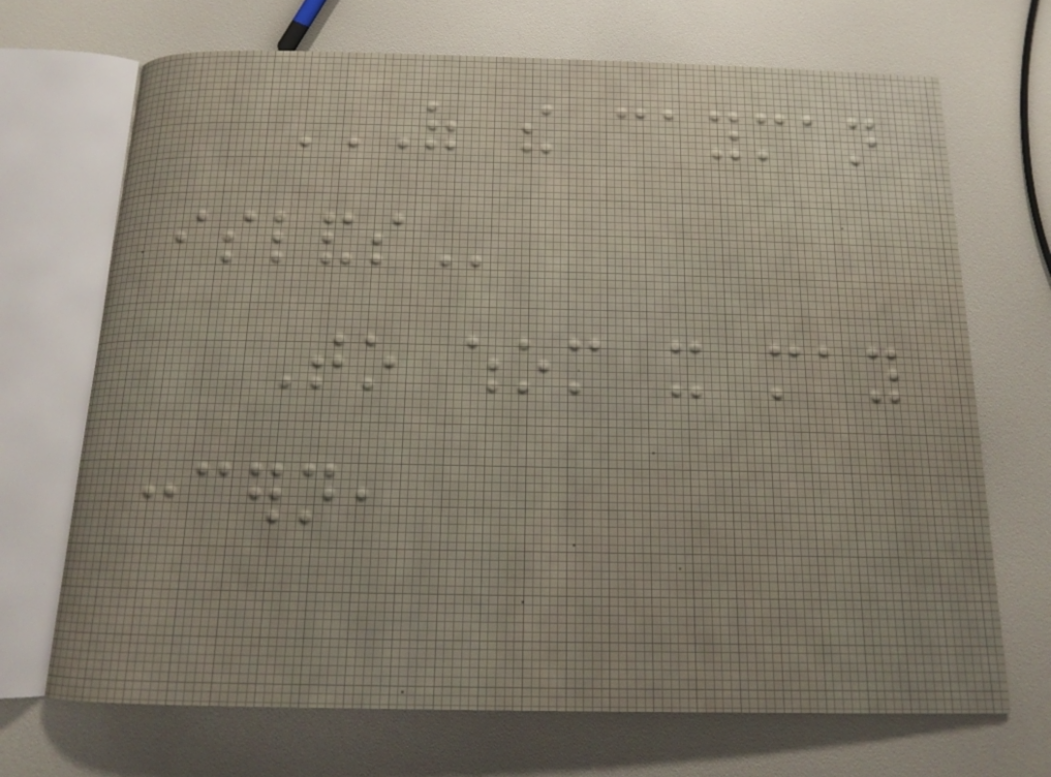OF THE CAYMAN
ISLANDS
To whom it may
concern,
